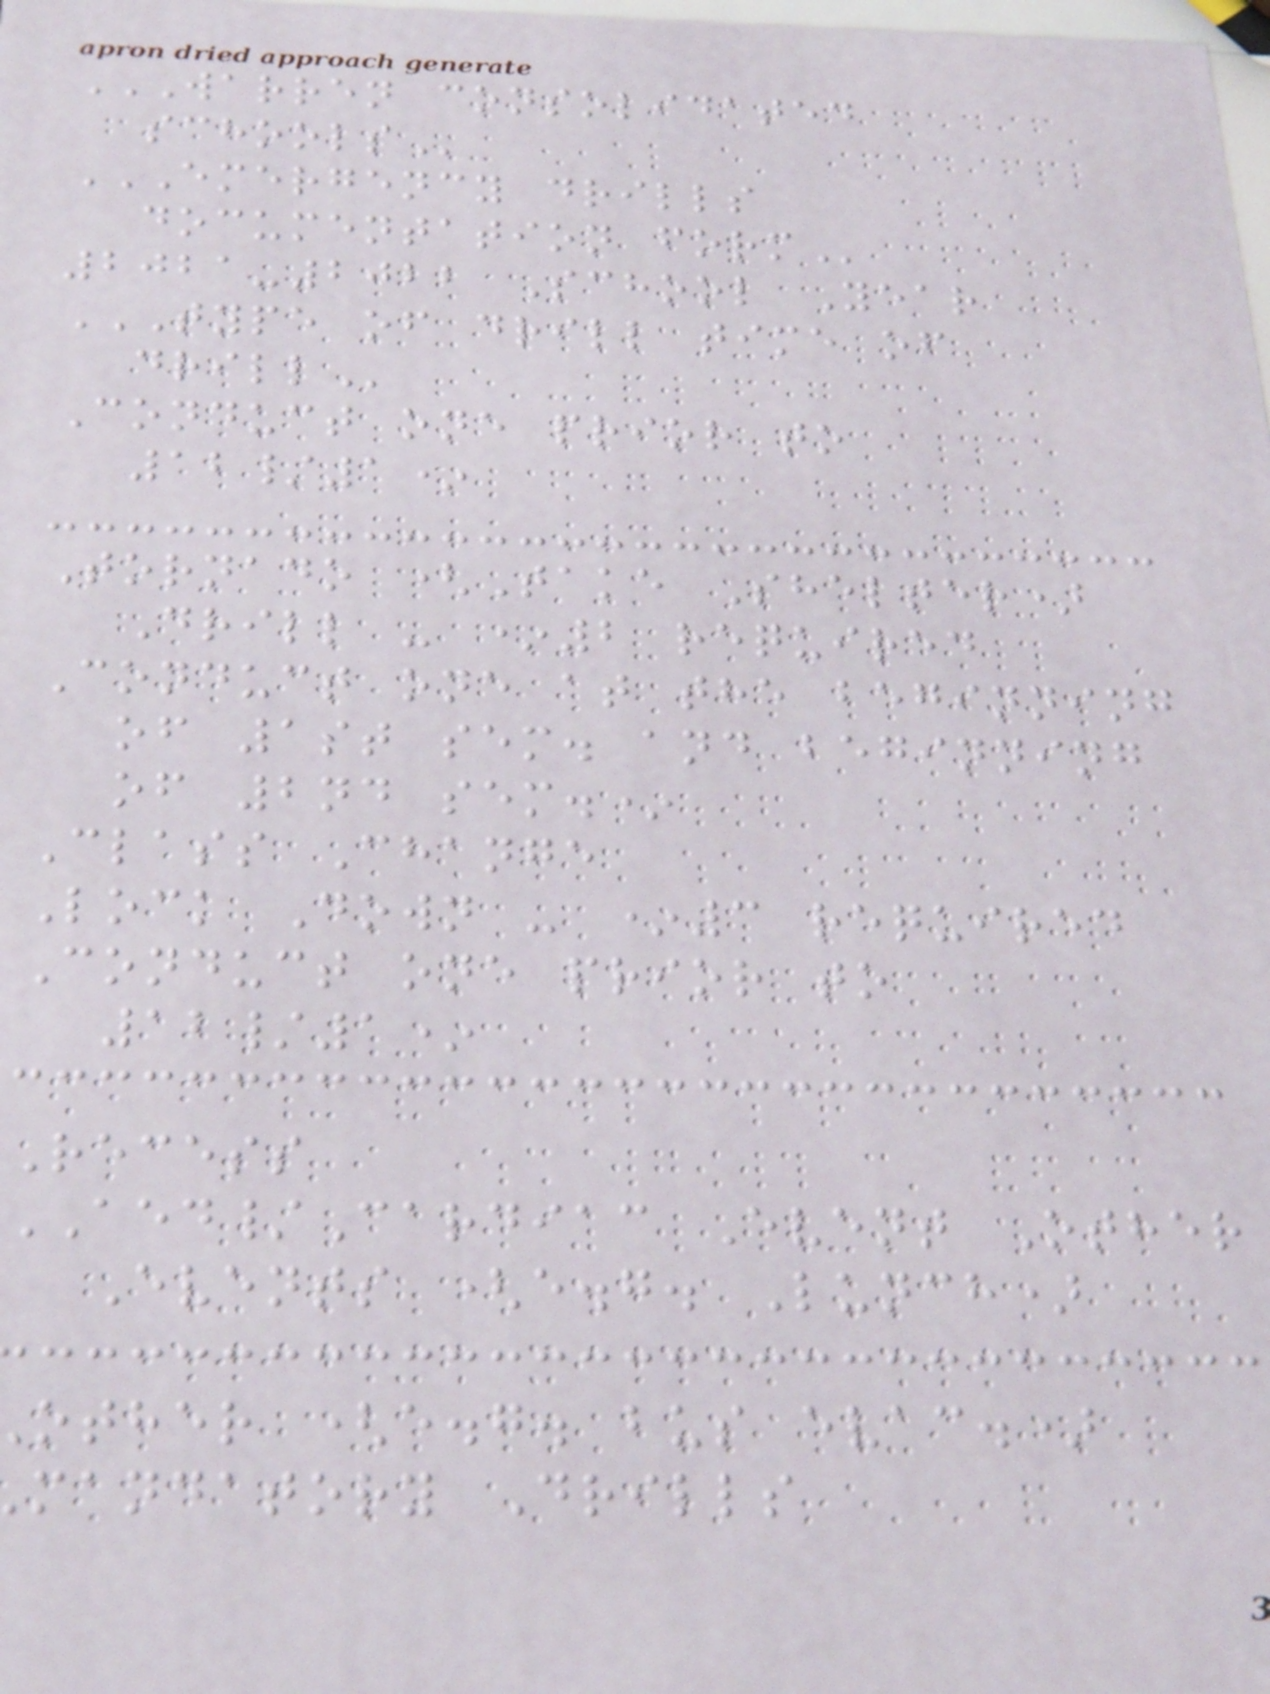WARREN CONSOLIDATED
EMERGENCY DRILLS
documentation
2021-2022 School Year
TYPE OF DRILL TIME OF
Conduct one prior to
12/1*
Tornado (Take Shelter)
Drill - *2 required
Conduct one at the beginning
of 1st sem. and beginning
of 2nd sem.*
Class Change
Lock Down - *3 required
Conduct one prior to
12/1*
Recess
AED/Cardiac Event Other
Events (e.g. Lunch)
other (e.g. bus evac.)
mandatory Drills
